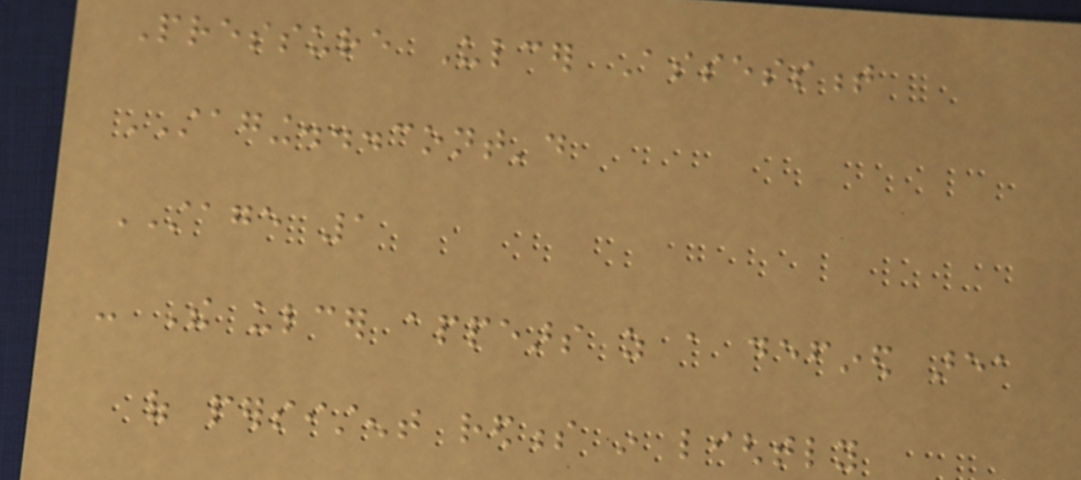Pressure Ulcer Assessment
STAGING...cont'd
STAGE 1
- The ulcer appears as a defined area
of persistent redness in lightly
